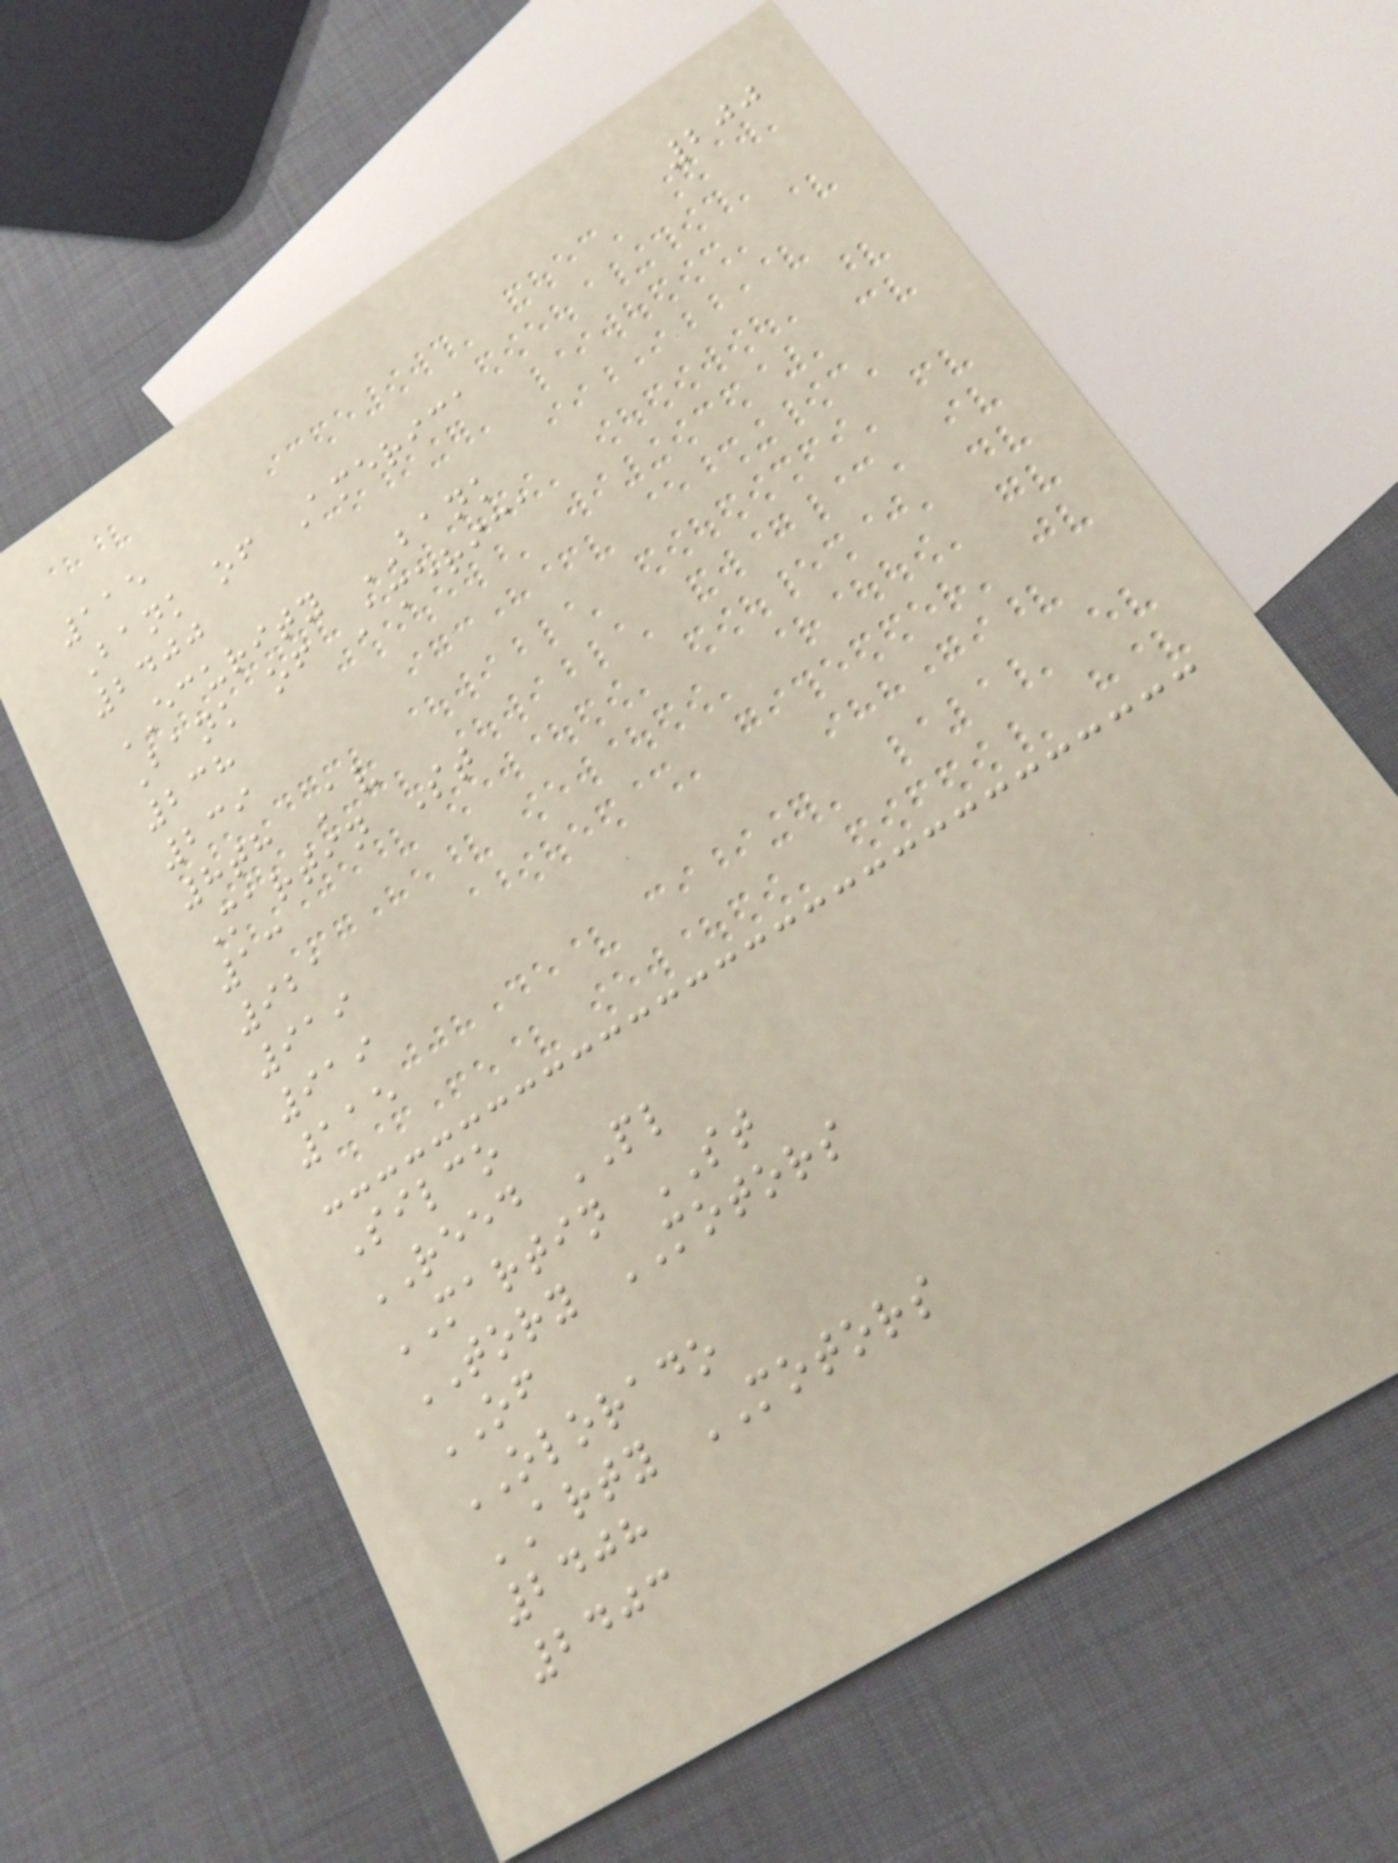200
115
Bank of America
2400
ECURITY BANK
Bank of America
238
239
8th Av
Martin St
13
921
919
919
115
Silco
REED PL
MARTIN ST
TORY MOTORS
OF
OLORADO
ARTY MOTORS
2408
2403
